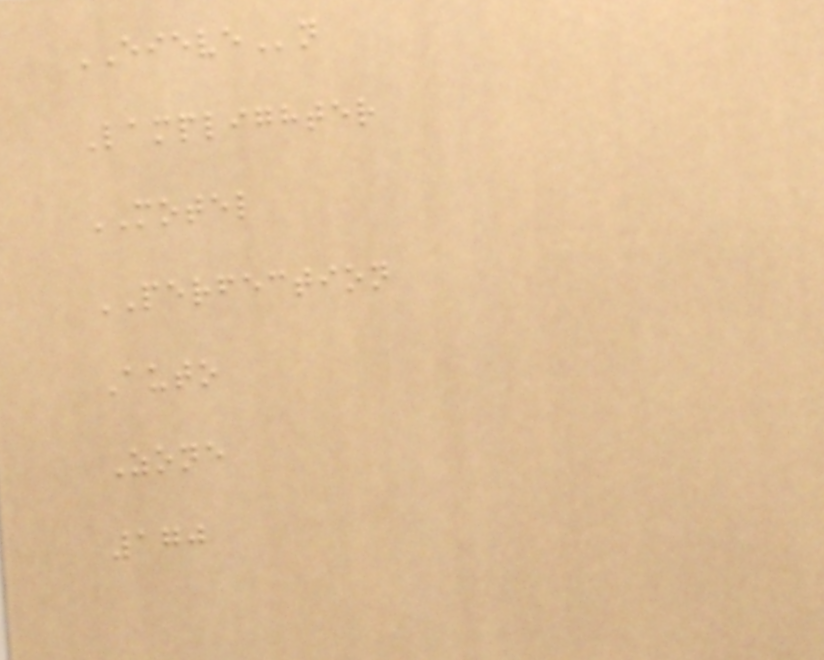EIEVEn
Lamplighter
MOTEL
PERFECTION
Auto
Zone
170
